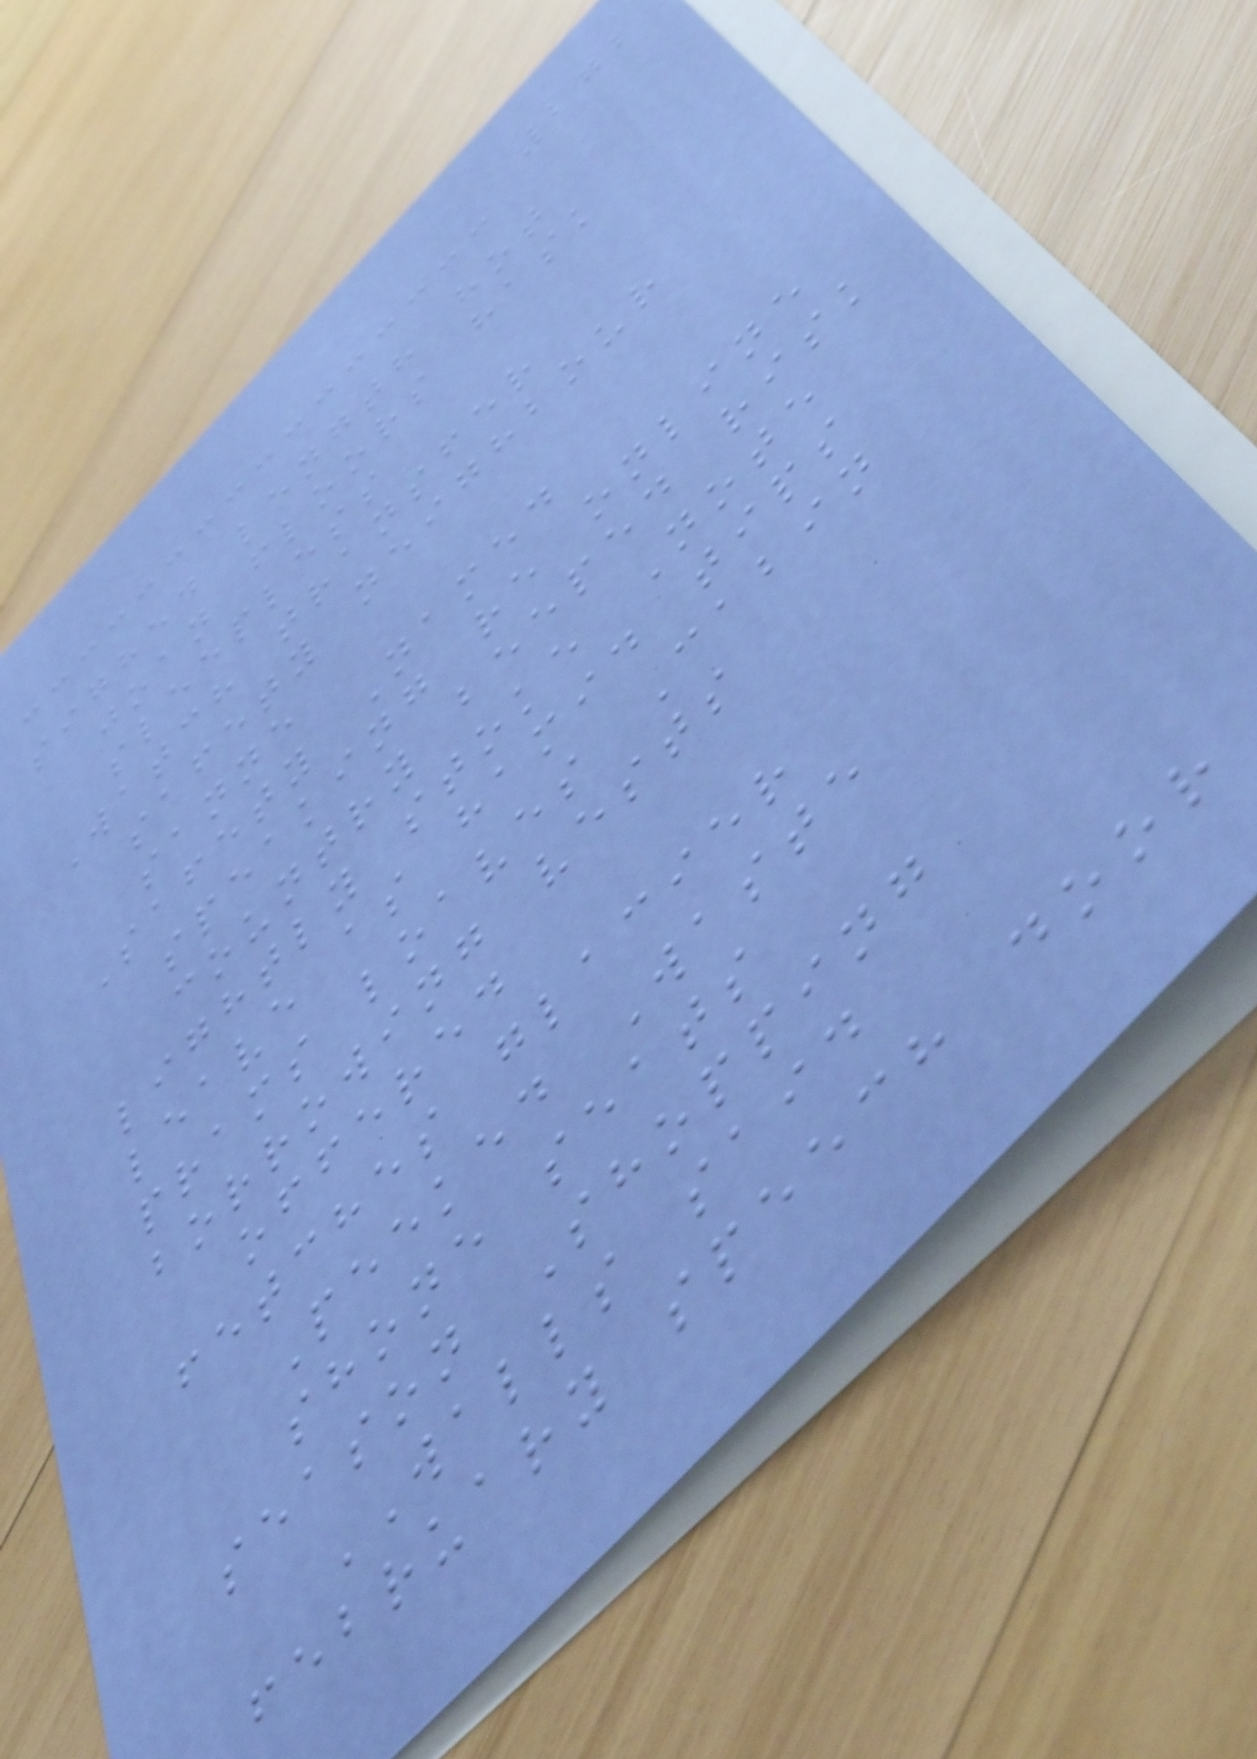272
sighed length hot
joan floors hask
sleepless
Watch transfer
safety neighbour
sanne
Safety Named
speaking re online
country beeped risk
lightly stoke Note
leave as hamid tips
prams loaves Cabin
borrowing vests
offered
fetches glacier
Peeked Waste
shone seats
season Shopping
WALLS said
february speech door
